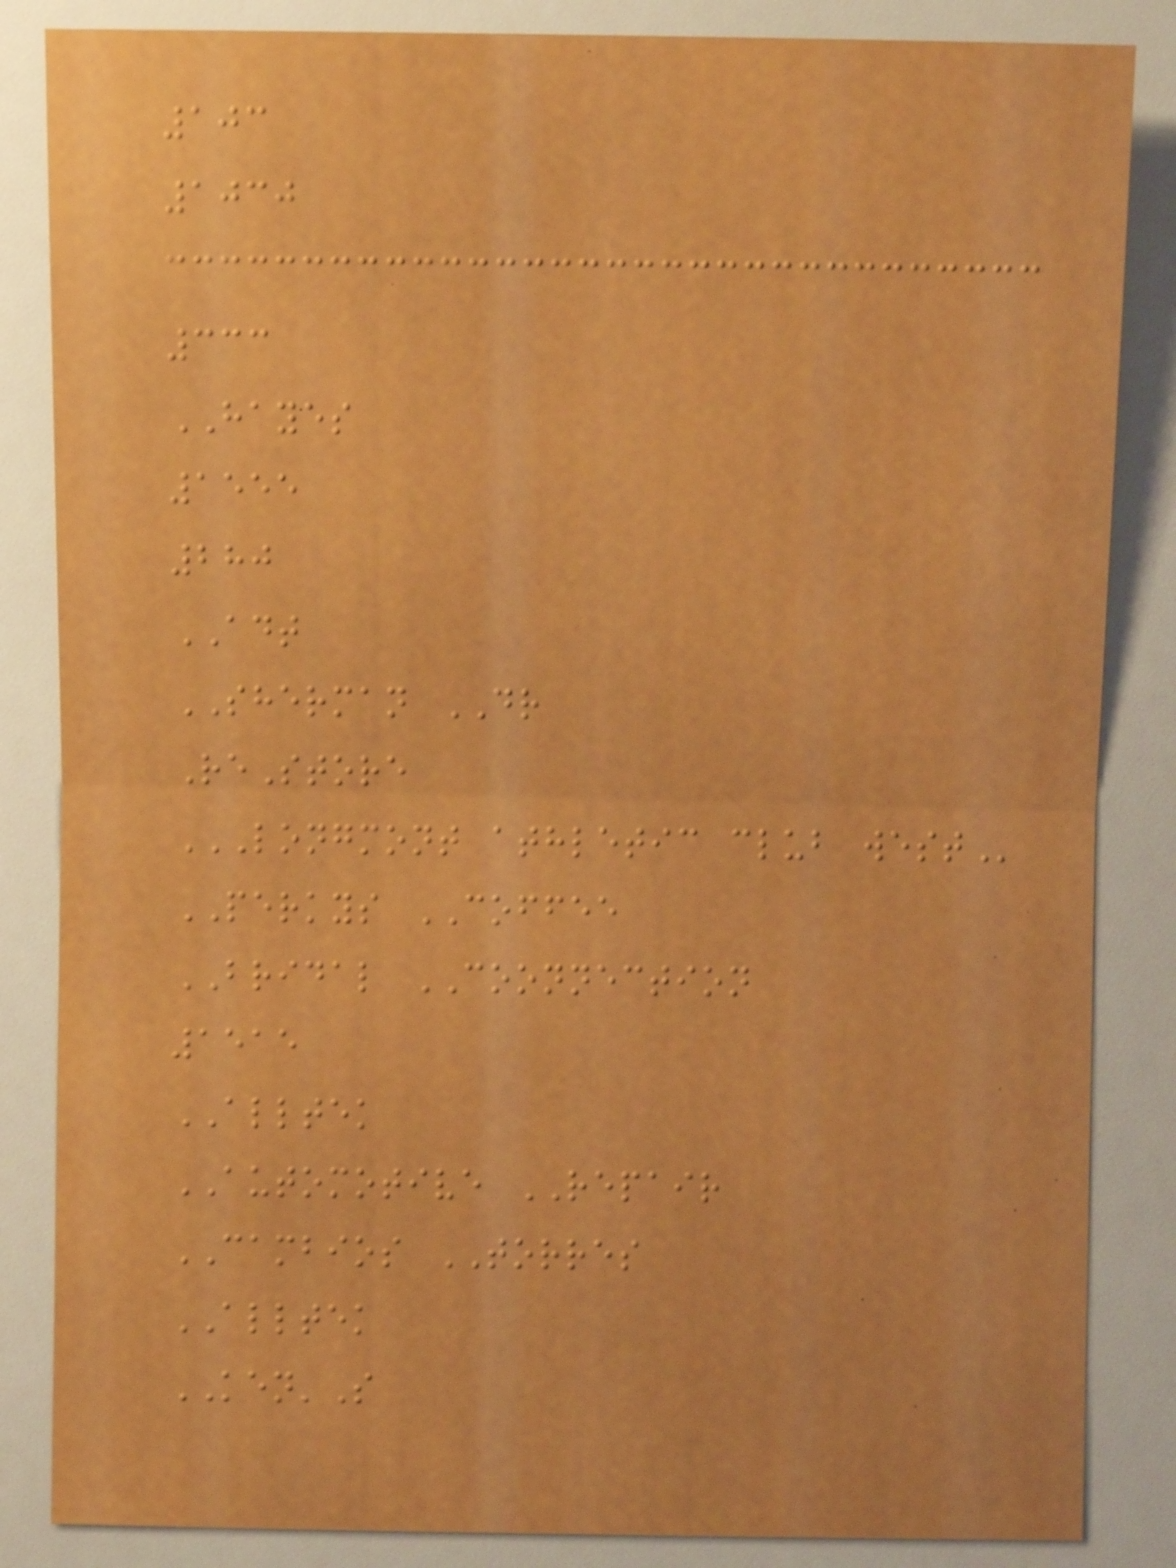103
1030
333
HAYES
1555
280
ADT
SHERMAN DR
ReStore
LONGMONT ATHLETIC CLUB WEST
PERKYS COFFEE
BRIDAL COONNECTION
1515
ALLTEK
AUTOMOTIVE REPAIR
CAMBIOS TORRES
ALLTEK
KEN'S
